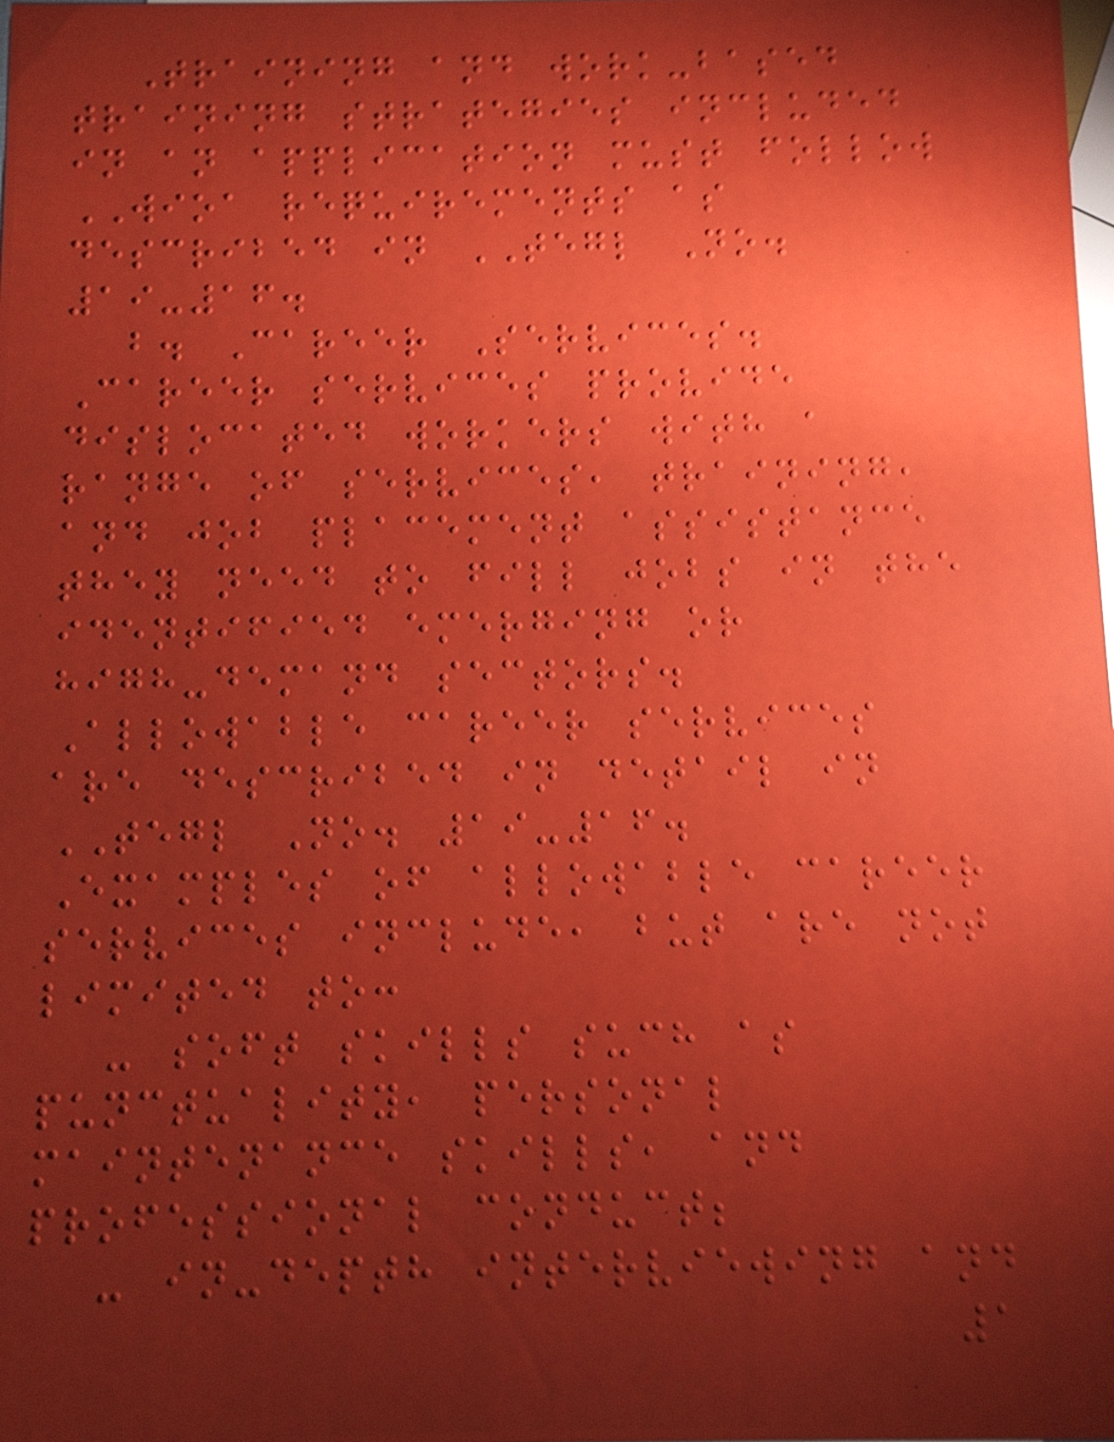Training and work-based
training strategies included
in an application must follow
WIOA requirements as
described in TEGL No.
19-16.
b. Career Services.
Career services provide
dislocated workers with a
range of services, training,
and job placement assistance
they need to fill jobs in the
identified emerging or
high-demand sectors.
Allowable career services
are described in detail in
TEGL No. 19-16.
Examples of allowable career
services include, but are not
limited to:
- soft skills such as
punctuality, personal
maintenance skills, and
professional conduct;
- in-depth interviewing and
1
